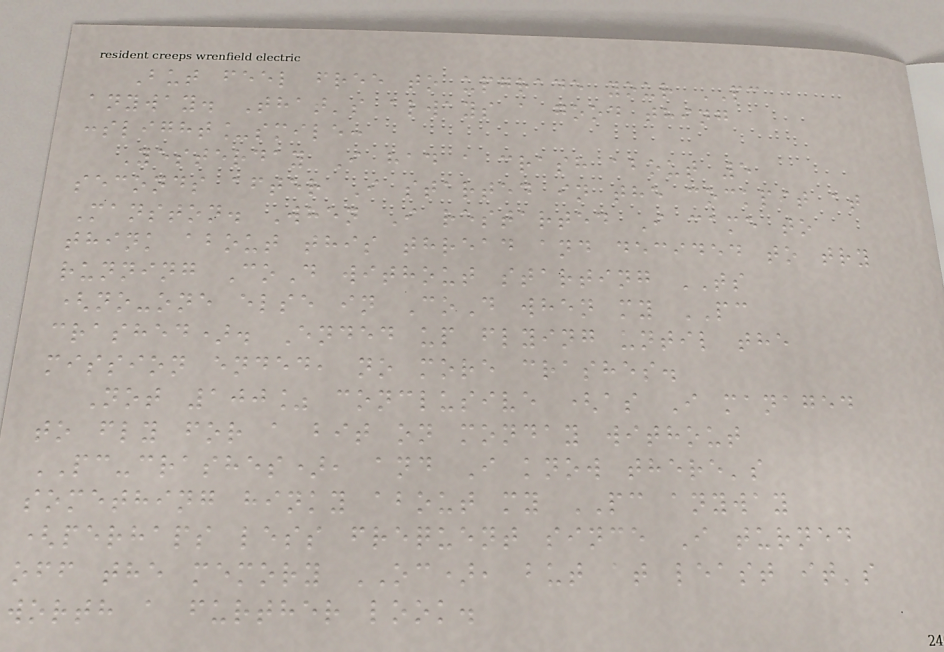But feel free to upgrade your PC
anyway. That's always a good thing
:slight_smile:
Yesterday I had a crash about 5
seconds after I started in the cockpit at
Manston. When I restarted I came to
think about this thread and decided to try
running CoD without starting TS
(no-one else in CoD when my PC
crashed). Ended up flying until the
mission ended, no more crashes.
Not 100% conclusive (as I managed
to fly for a bit on monday without
PC-crashes), and I know there's
something hinky about my PC anyway
(perhaps less frequent since I turned
off the memory OC), but at least it's
worth a further look.
